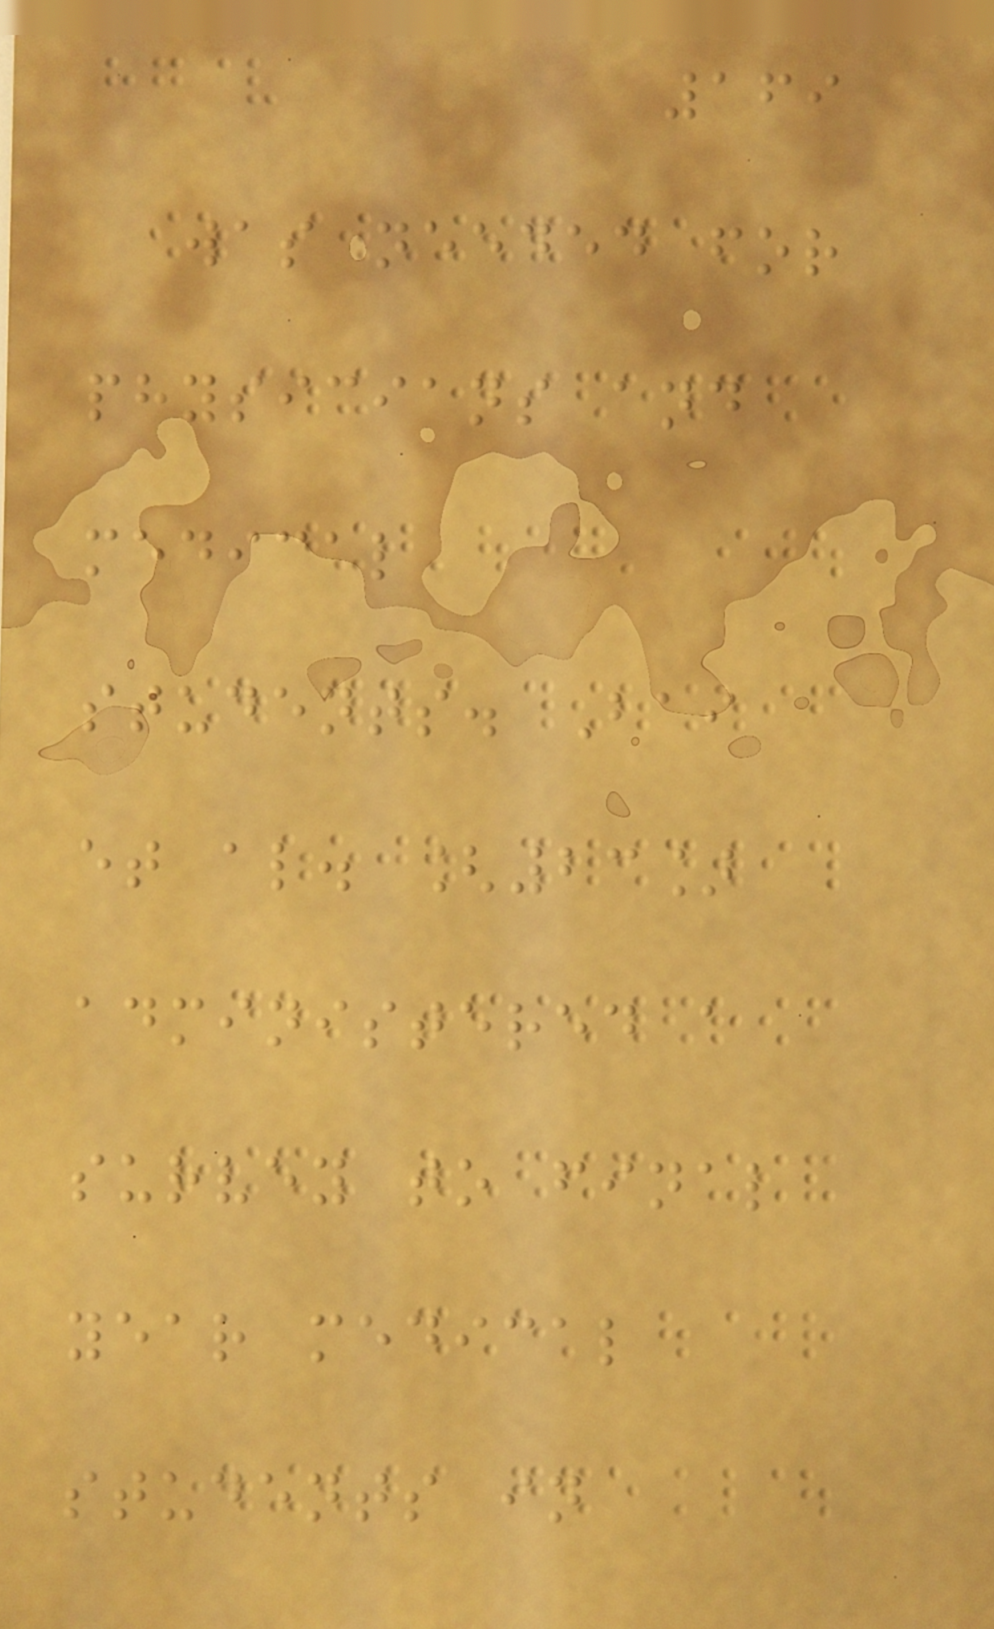169
was needed for
physicians and
medical
students. Bai
et al. [23]
administered a
survey to final
year medical
students in
